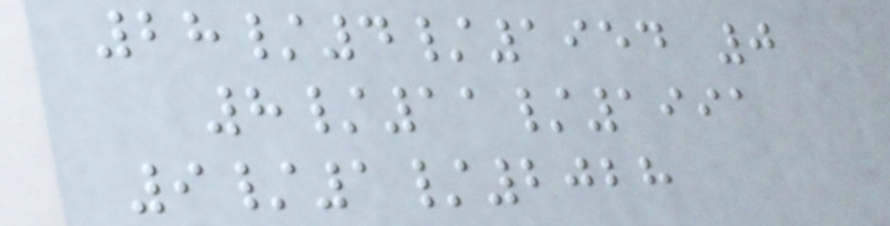28/4/1954 0
8/11/1991
9/1/2028
